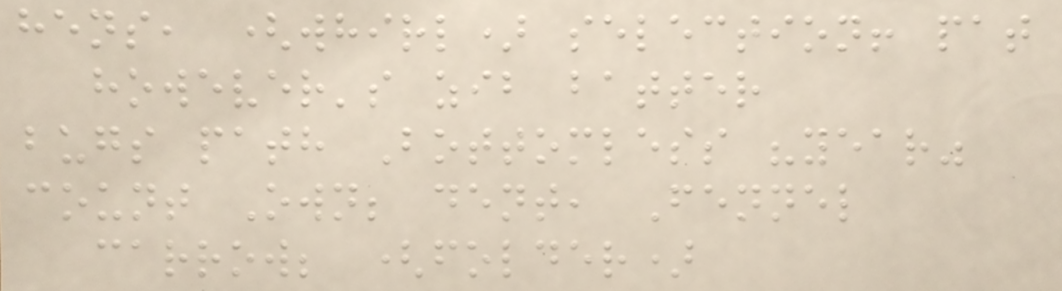hens, (whirl) selection! pat
however's zib batter
bugs path Bottomless "year"
count Own; dent, Fennel
carrow; (folder)
